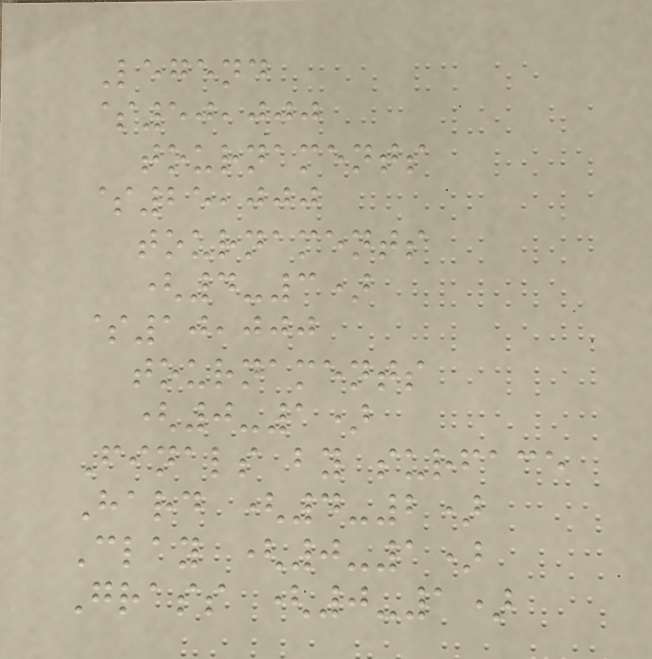Legend
$50,000
tournaments
$25,000
tournaments
(4-3)
$10,000
tournaments
(0-1)
Finals by surface
Hard (4-2)
Clay (0-1)
Grass (0-1)
